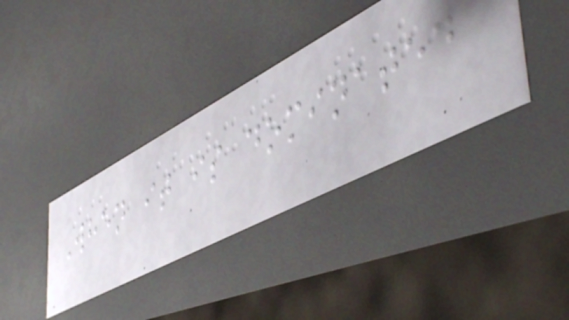When it is dominated
